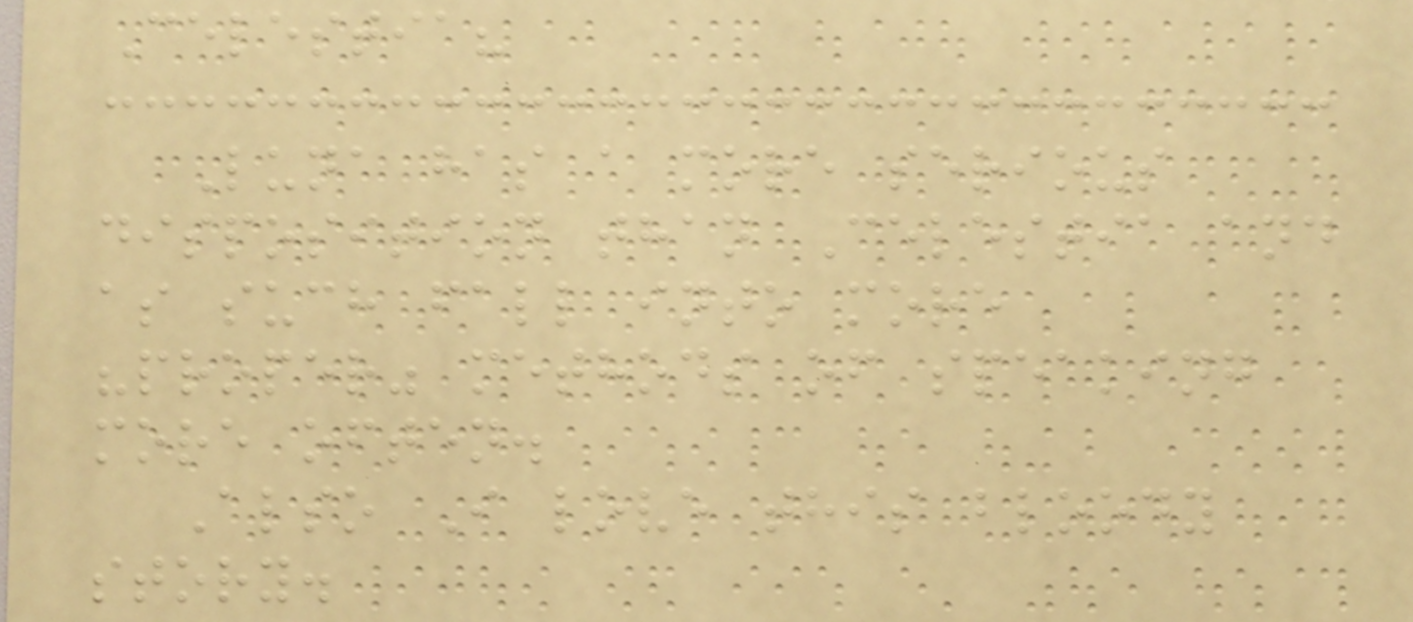Celestia?
Luna has a more serious
disposition than Celestia and
as such fall into more
"proper" methods of speaking
more often.
Also I love this bloody
story.
